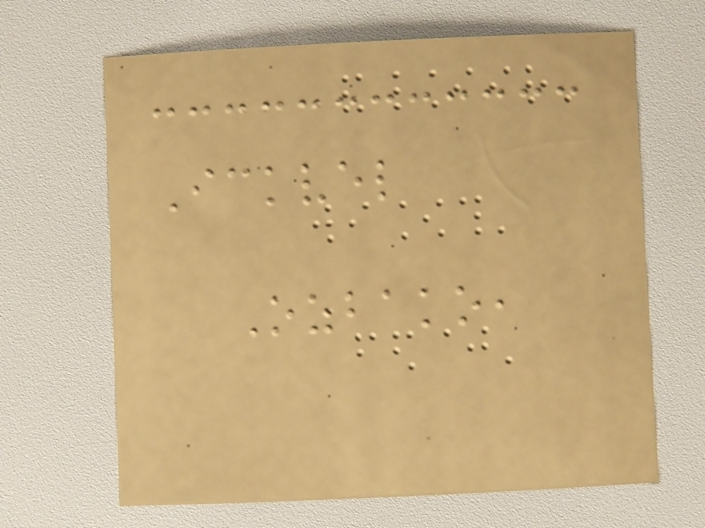Ickvel
Ozbako,
